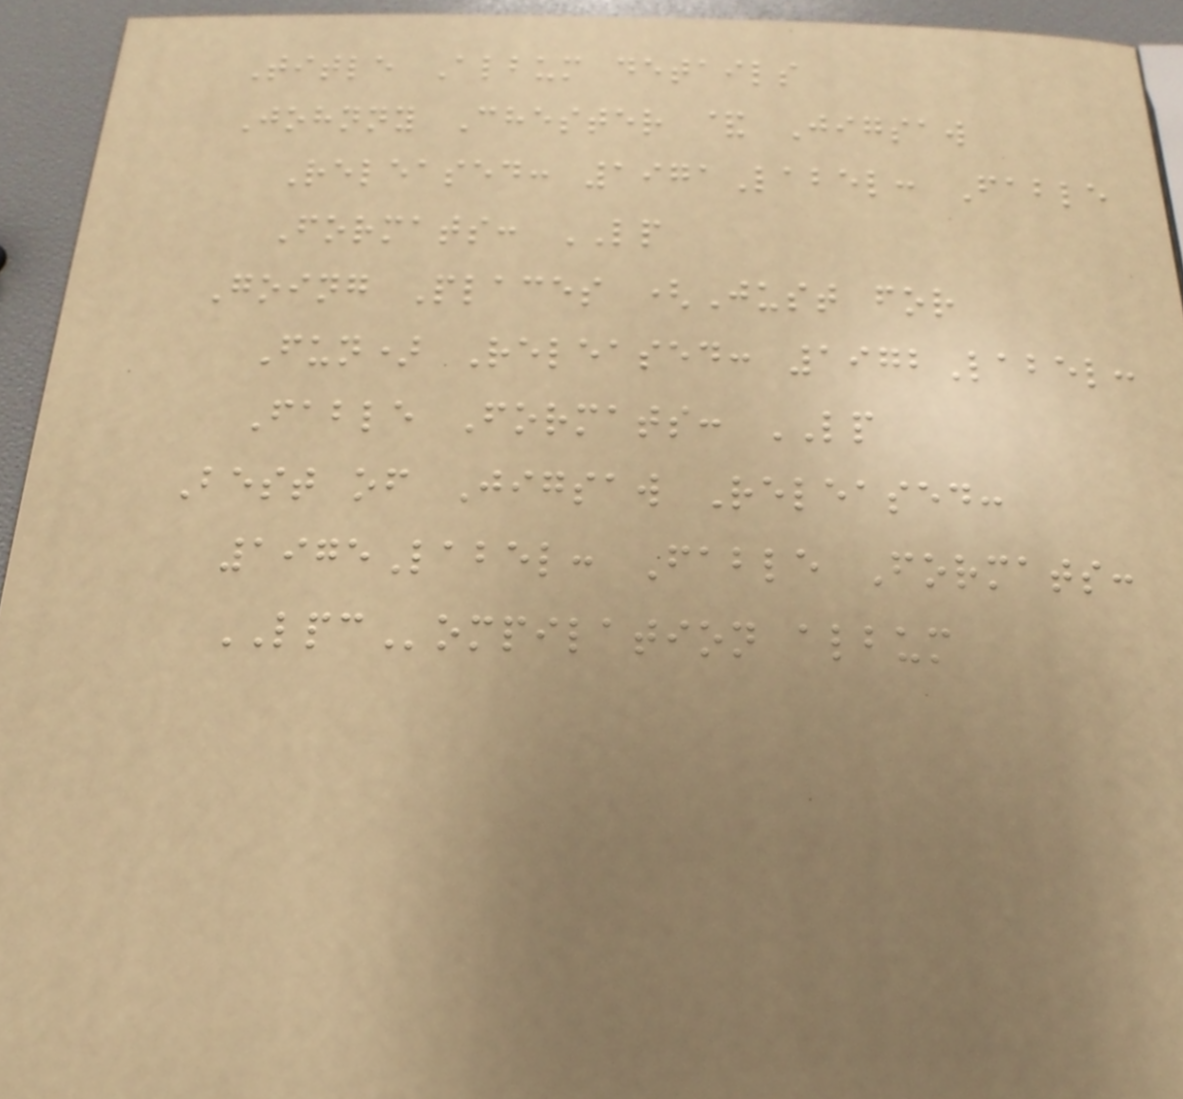Title Album details
Johnny Chester & Jigsaw
Released: 1971Label: Fable
Formats: LP
Going Places (Just for
Fun) Released: 1972Label:
Fable Formats: LP
Best of Jigsaw Released:
1975Label: Fable Formats:
LPCompilation album
